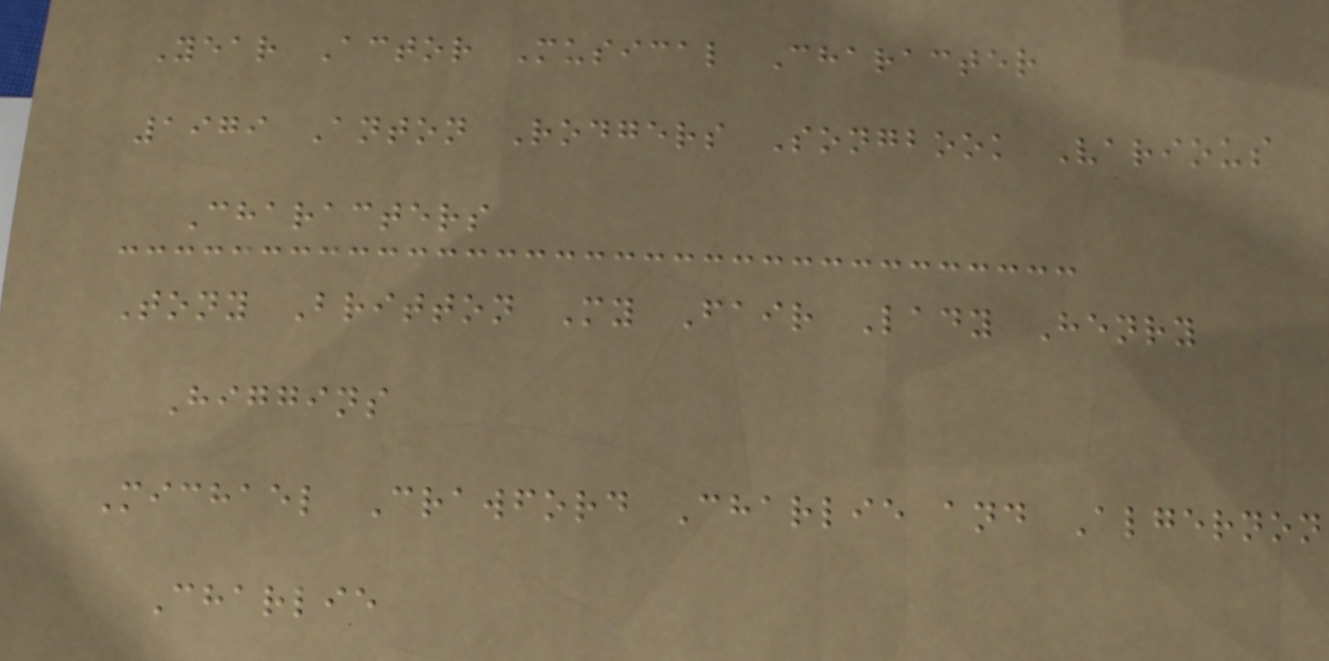Year Actor Musical Character
1979 Anton Rodgers Songbook Various
Characters
Tony Britton My Fair Lady Henry
Higgins
Michael Crawford Charlie and Algernon
Charlie
